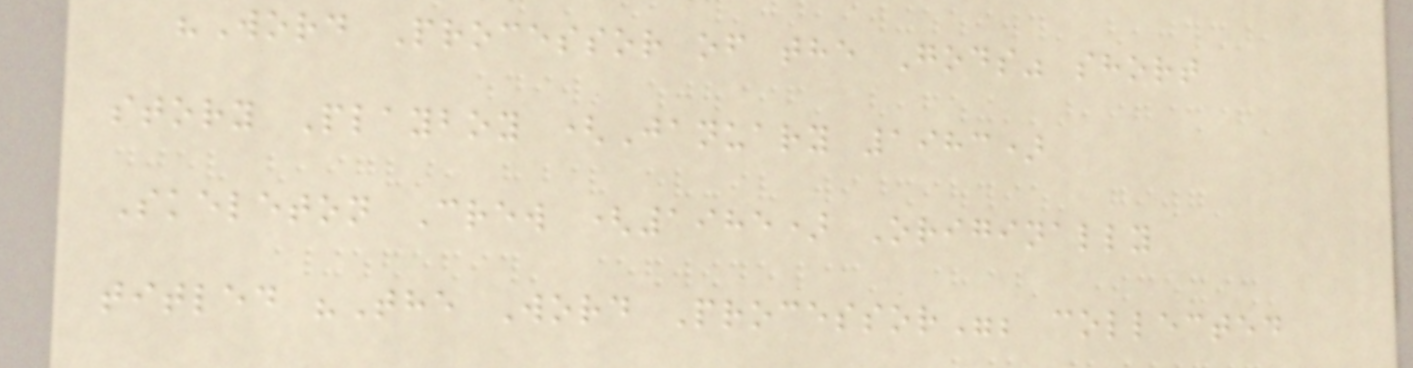"Word Processor of the Gods" short
story Playboy (January 1983)
Skeleton Crew (1985) Originally
titled "The Word Processor"; collected
